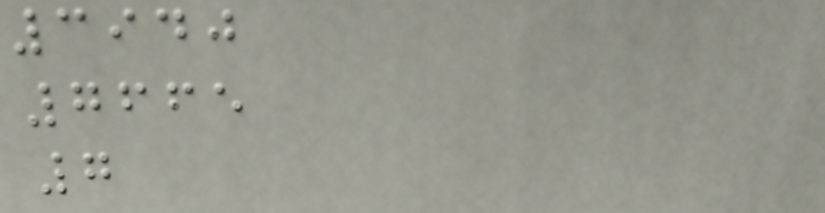3940
7665
7
